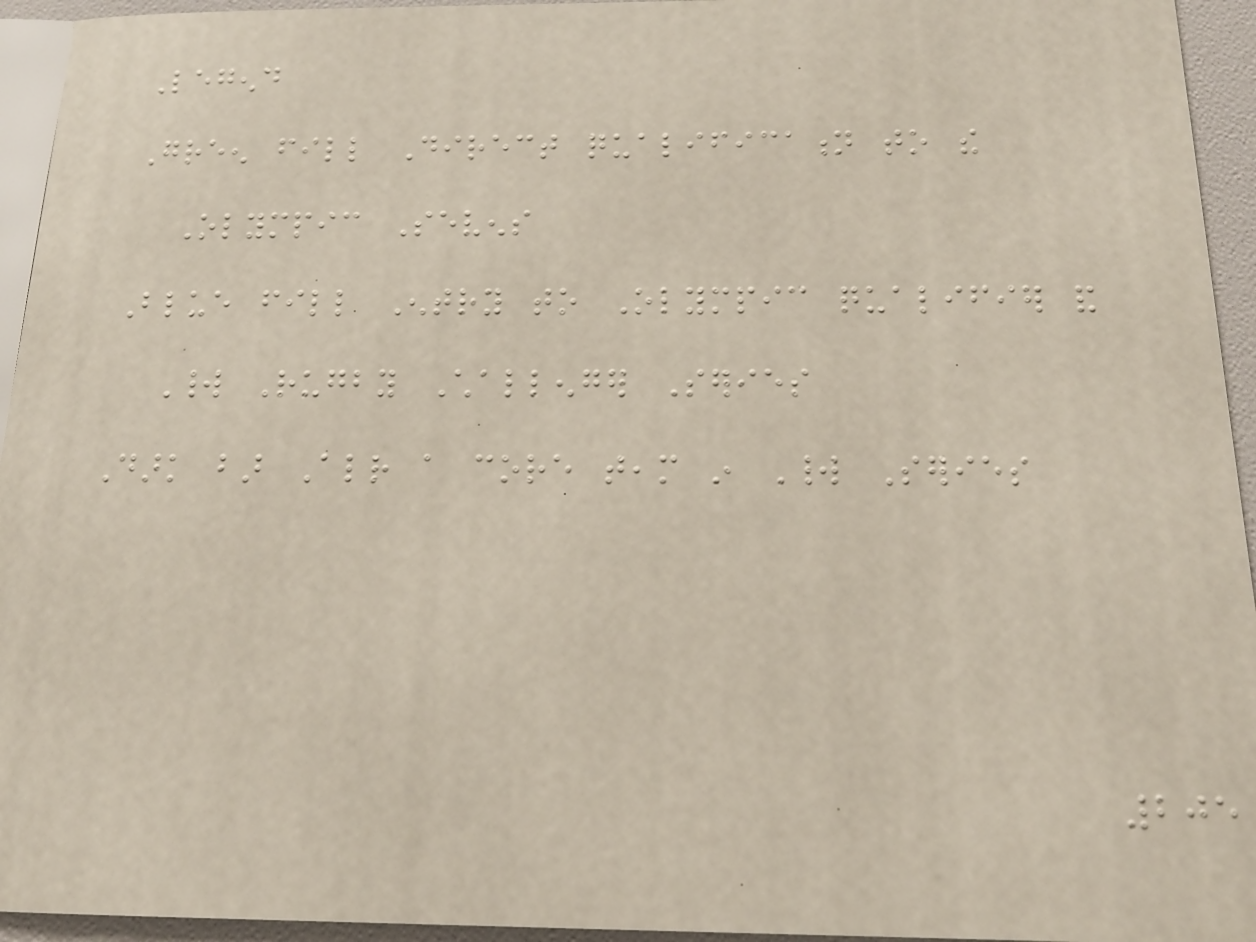Legend
Green fill Direct qualification to the
Olympic Sevens
Blue fill Entry to Olympic qualifier and
World Rugby Challenger Series
Dark bar Already a core team in World Series
205
